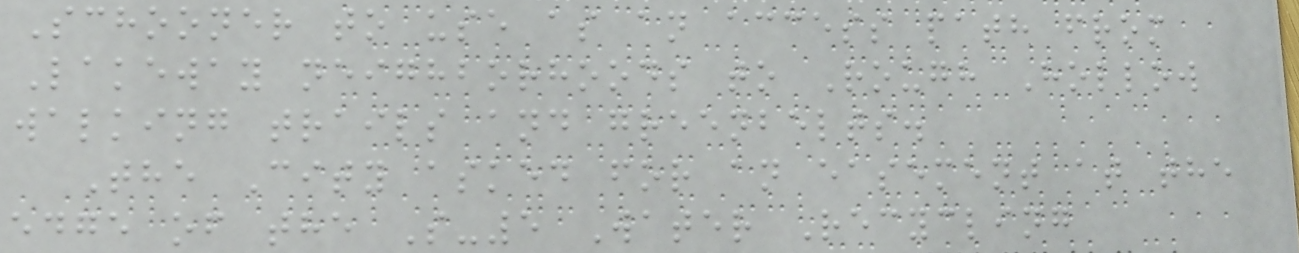Schooner to use as an access path from
Lakeway neighborhoods to Rough Hollow
walking trails and greenbelts.
The City asked for an easement at the
edge of the S-5 Water Recycling
